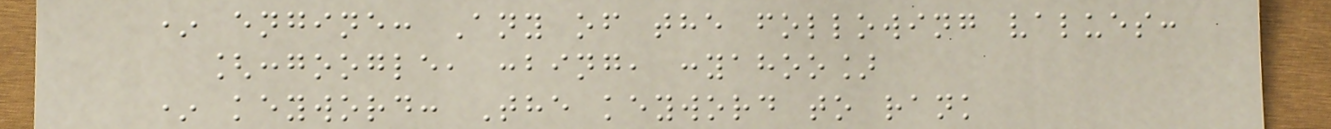* engine: Any of the following values:
[:google, :bing, :yahoo]
* keyword: The keyword to rank
